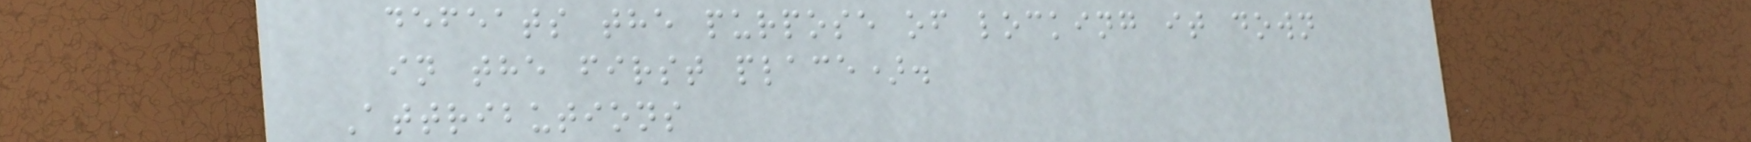defeats the purpose of locking it down
in the first place).
Attributions
